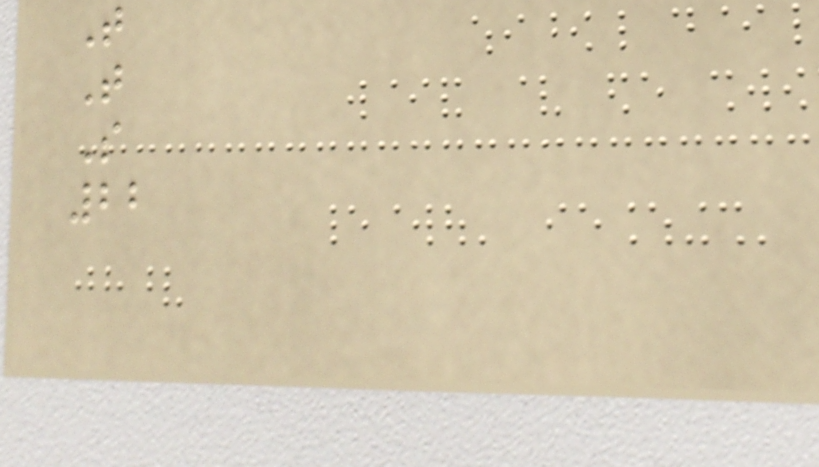T
T
S
22
